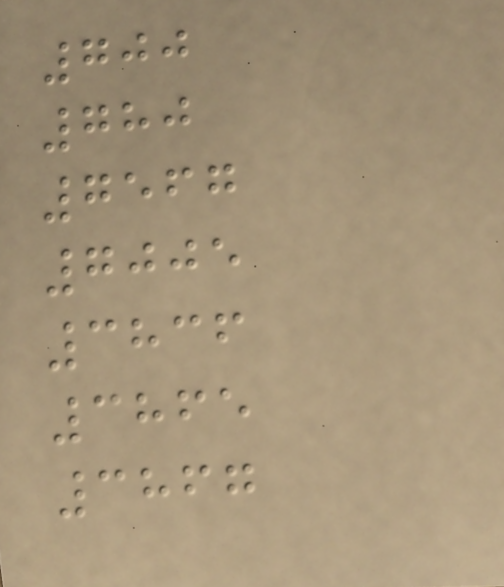700
780
7567
7005
3836
3865
3867
